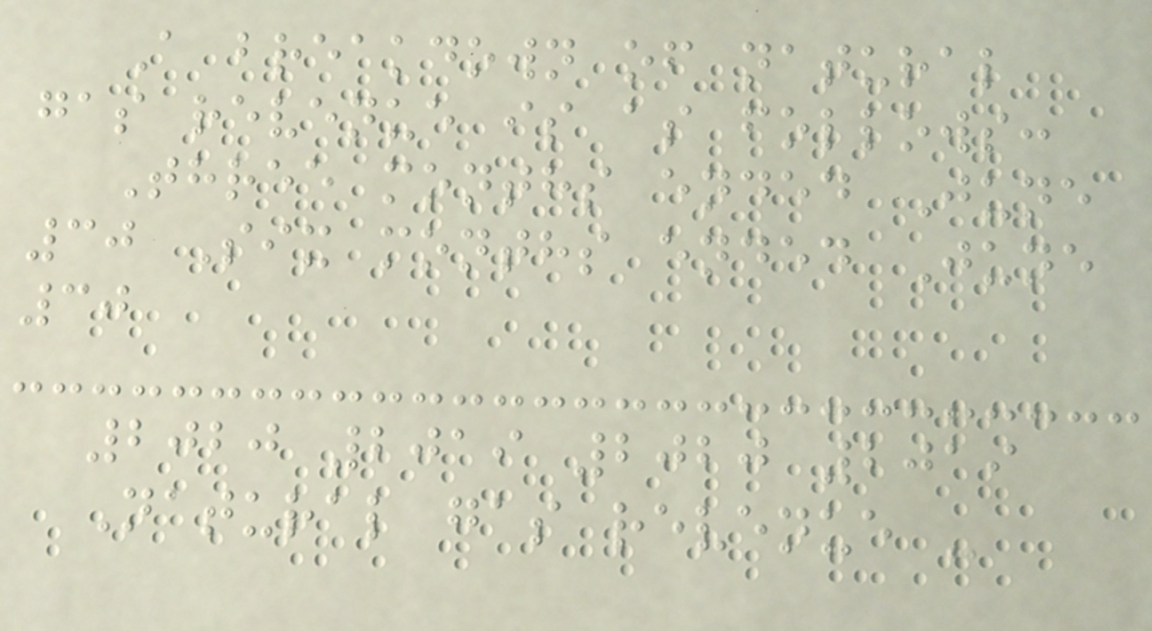A breakdown of natural
gas revenue is as follows:
Three months ended June
30 Six months ended June
30
2020 2019 2020 2019
Natural gas revenue -
